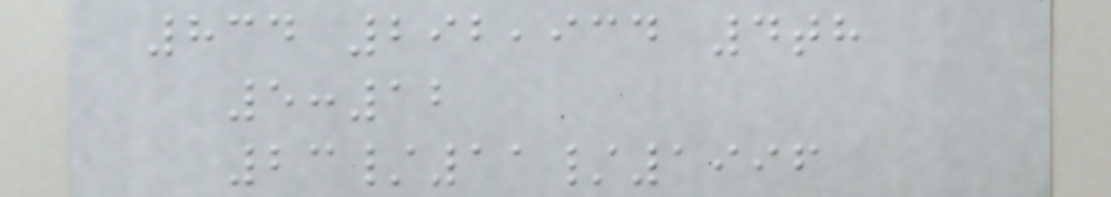834 292,934 4th
5:12
23/11/1996
